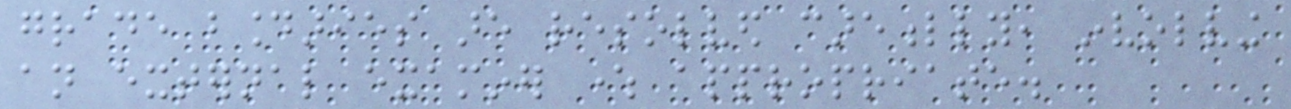grade boundaries are resolved carefully, involving
an external examiner where appropriate.
